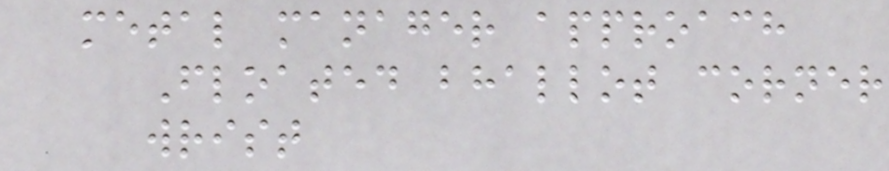metal manager approach
Floated bhallot corner
wrist
